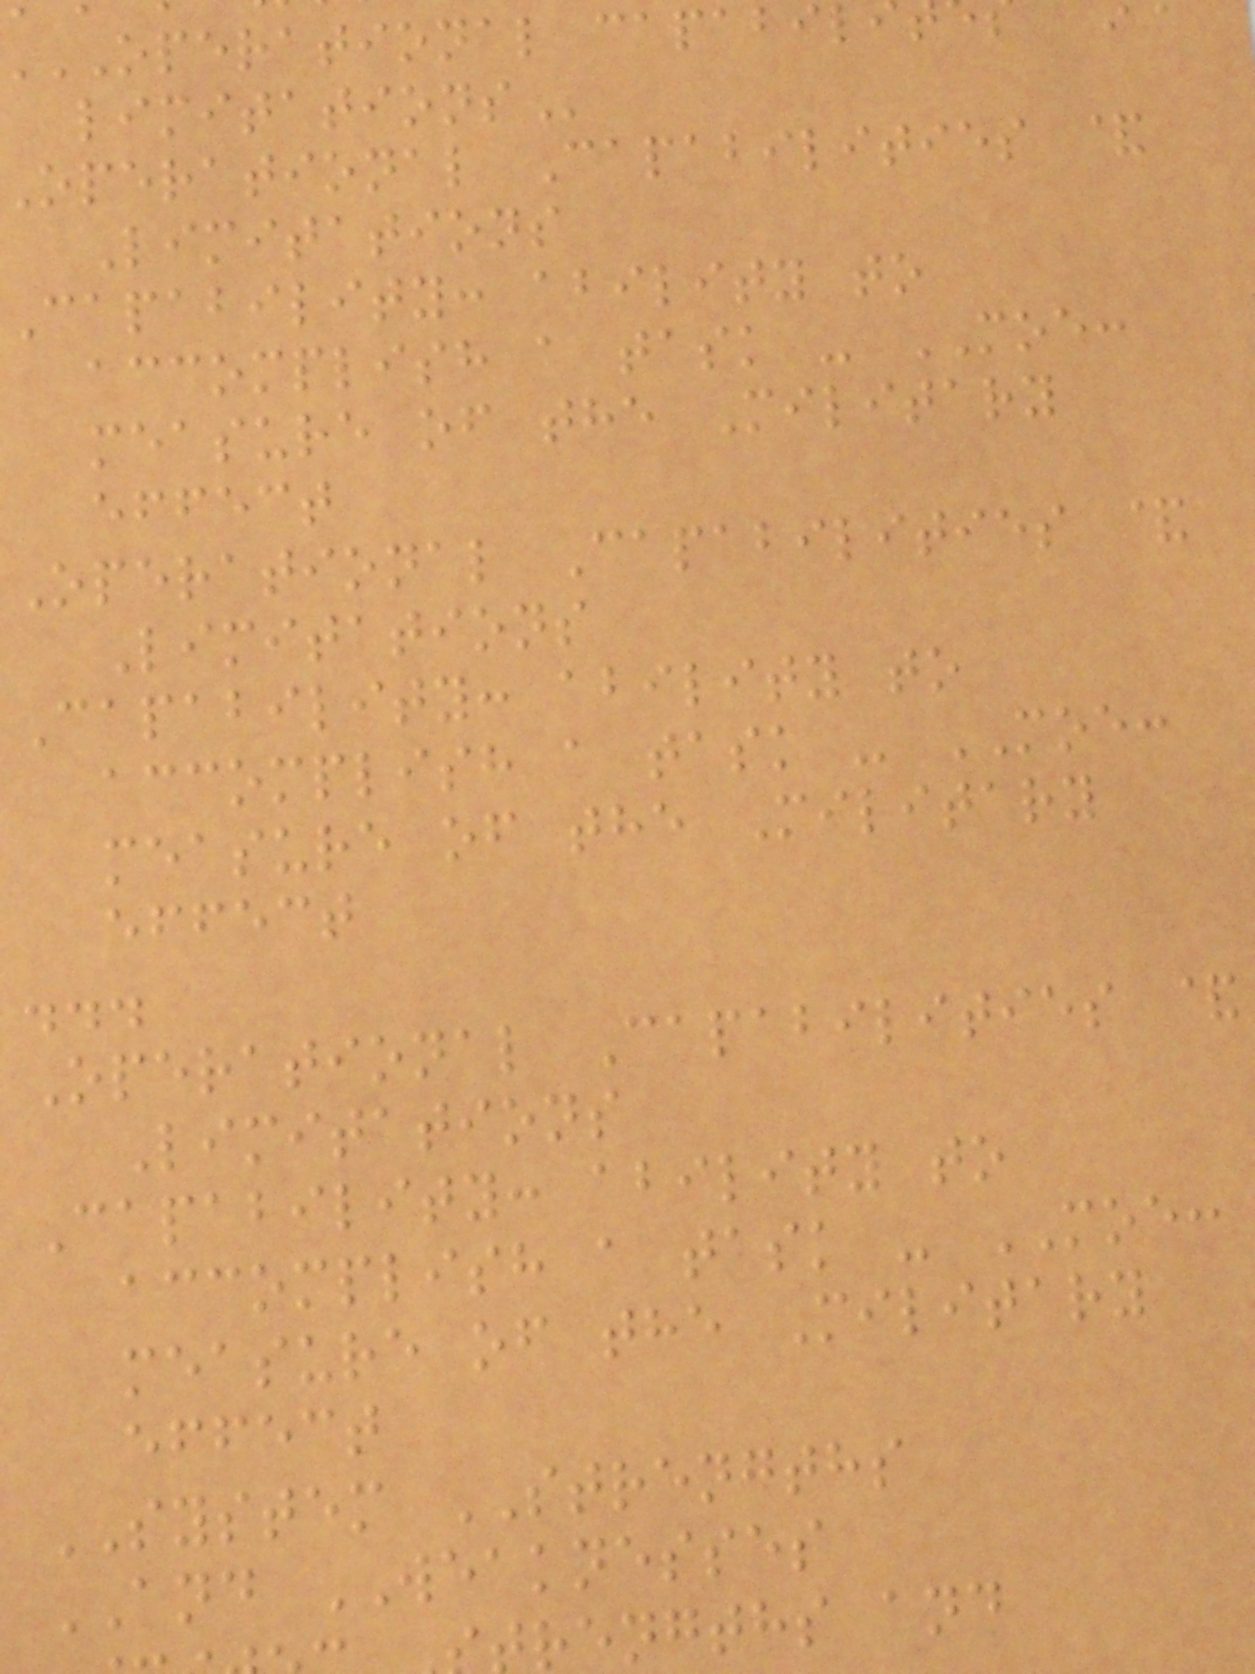OPERATIONAL
operational Capabilities &
Limitations
Capability: ability to
accomplish a task - MOE:
measure of the Military
effect
Operational Capabilities &
Limitations
Capability: ability to
accomplish a task - MOE:
measure of the Military
effect
...
Operational Capabilities &
Limitations
Capability: ability to
accomplish a task - MOE:
measure of the Military
effect
SYSTEM STRENGTHS
AND WEAKNESSES
rengths and
